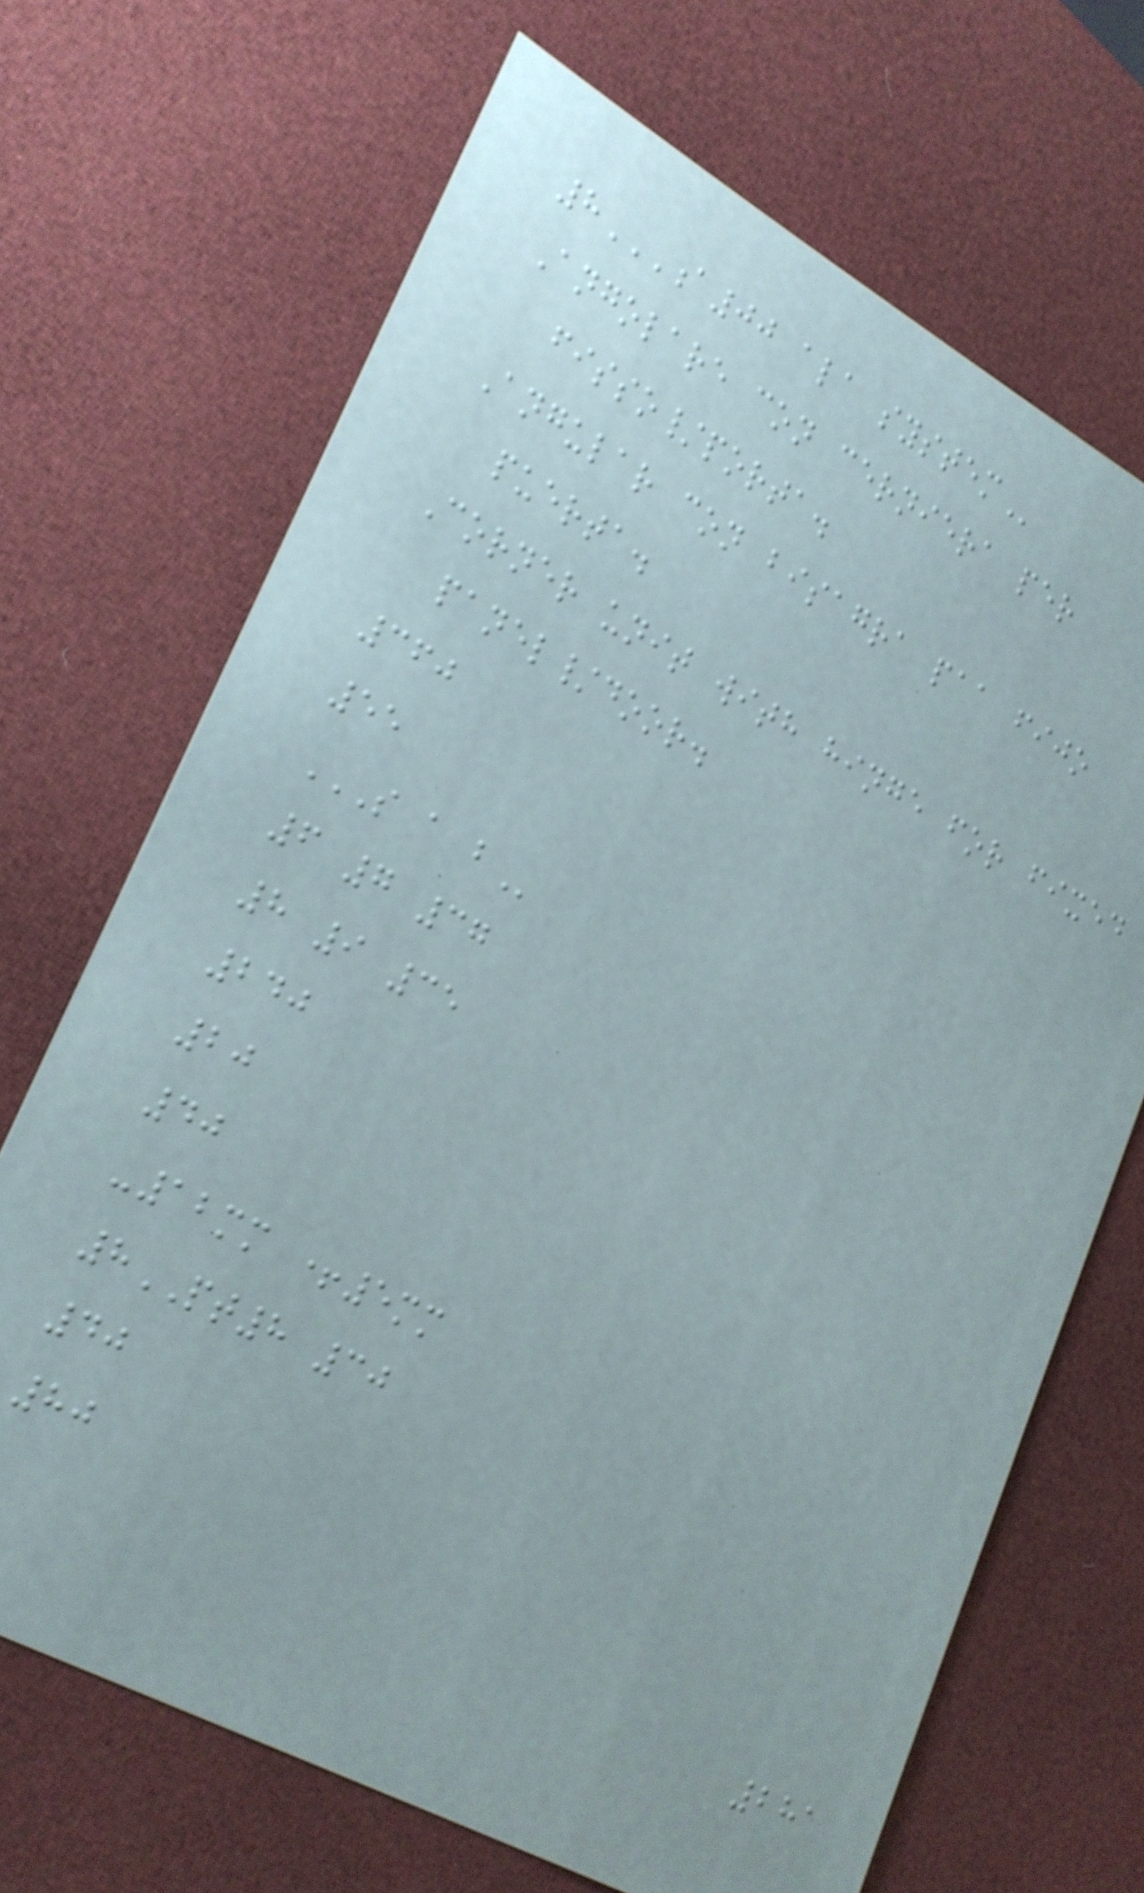8A00 ALA SYSTEM
Angolare con cerniera per
fisso/porta.
Angular con bisagra paa fijo
puerta.
Corner unit with hinge for fixed
panel/door.
360
55
S A B
6 7 37
8 9 35
240
20
40
-12mm +5mm
8PT8 30
40
80
281
